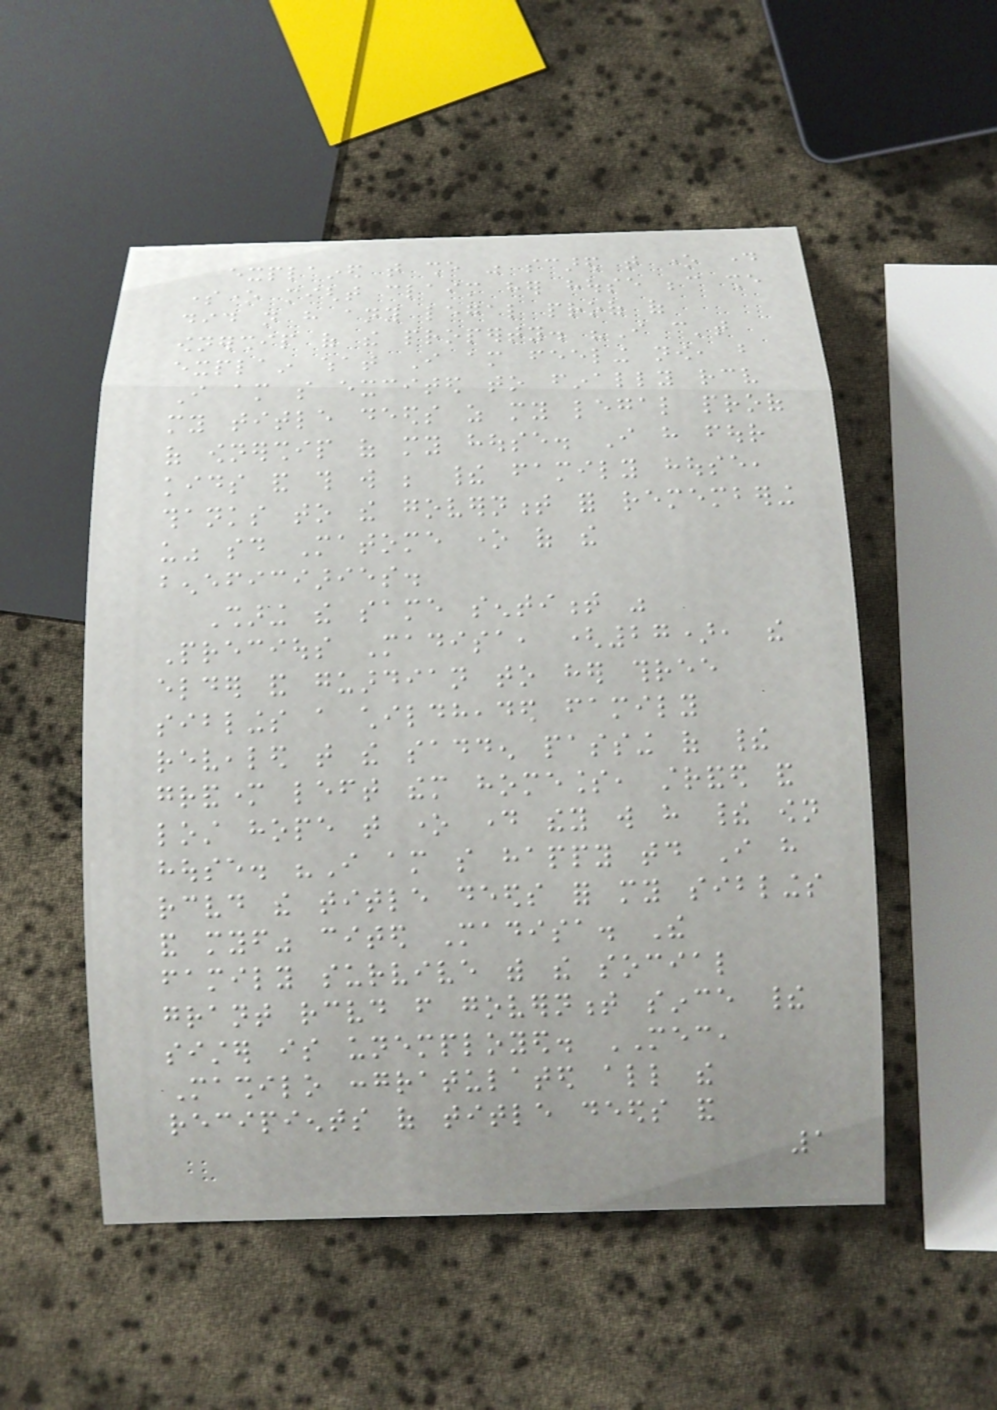explained that she was scared that one day
someone might claim her house because she
did not have any legal proof of
ownership of the property. "I can't
explain what I am feeling now, but
I am so excited to finally receive
my title deeds as my legal proof
of ownership of my house. I have four
kids and this will be their family house,
thanks to the government for remembering
us" said Matome one of the
beneficiaries.
Sharing the same sentiment was
Precious Madisa, (27), the
elder and guardian to her three
siblings a childheaded family
revealed that the sadden passing of their
grandmother left them homeless, stranded and
lost hope that one day they will have their own
house. "I am so happy today I have
received the title deeds for my siblings
and myself" cited Madisa. The
family survive with the social
grant received from government since their
sister is unemployed. MEC,
Mashilo congratulated all the
recipients of title deeds and
1
